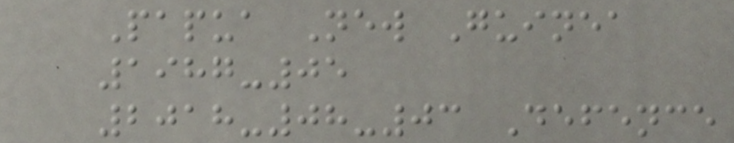Papua New Guinea
1987-05
2018-08-03 Defence
